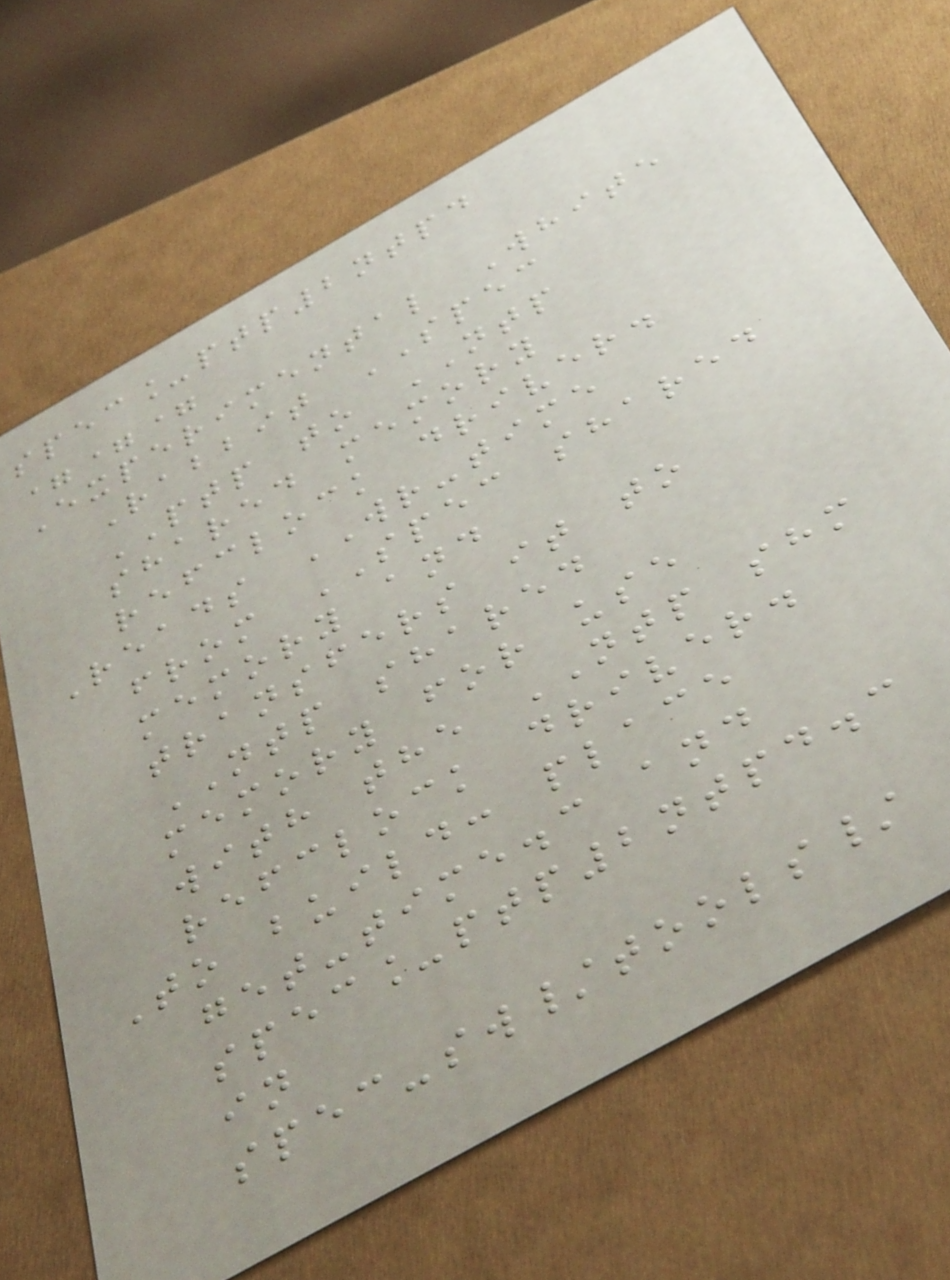spec_ptp2ntpd
===
Experimental White
Rabbit SPEC
PTP to NTP
shared memory
refclock driver.
Reads WR-time
from SPEC shared
memory and
transfers it to
NTP shared
memory for use
with the NTP shm
refclock driver.
To build: place
get-time.c and
spec_ptp2ntpd.c
in
spec-sw/tools/
